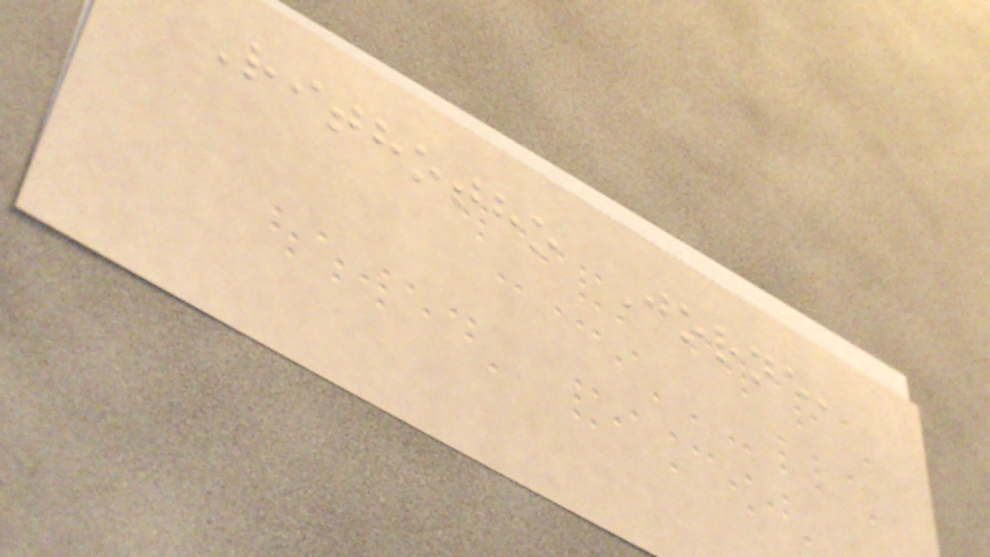Rithotho Jorne,
